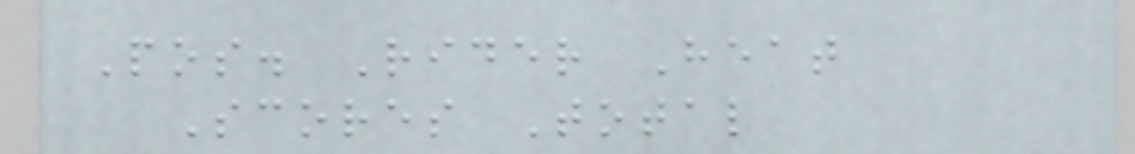Pos. Rider Heat
Scores Total
